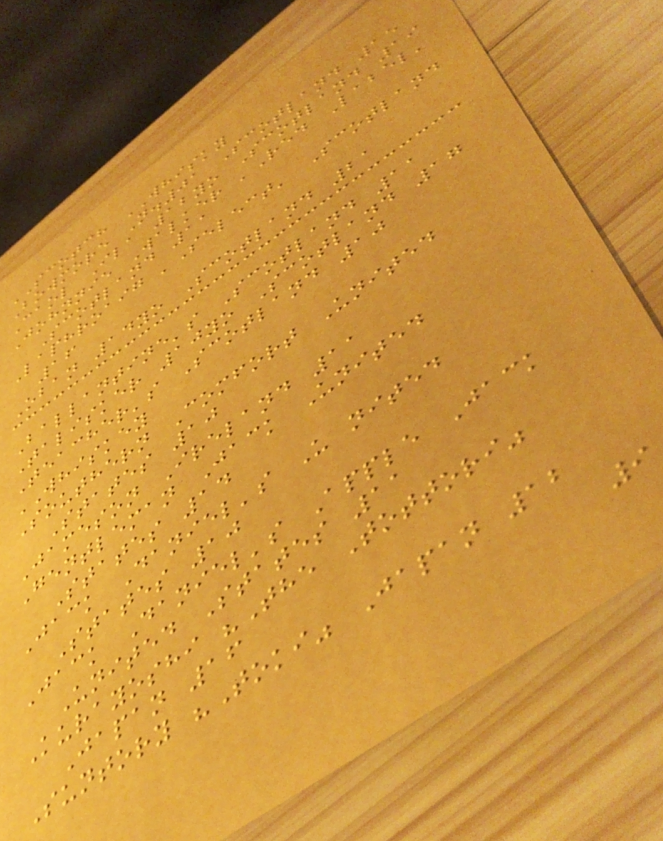SCOTCH WHISKY
Bowmore N.01 Scotland 15
Caol Ila 12yo Scotland 19
Johnnie Walker 'Red Label'
Scotland 11
Laphroaig 'Select' Scotland
16
Oban 14yo Scotland 21
Ballantine's Scotland 11
Talisker 10yo Scotland 17
Teacher's Scotland 10
WHISKEY
Southern Comfort United
States 10
Jameson Ireland 11
Gentleman Jack United
States 14
Jack Daniel's U nited
States 10
Jack Daniel's Apple Jack
United States 11
Kurayoshi "The Tottori"
Japan 16
Suntory "Toki" Japan 12
9
